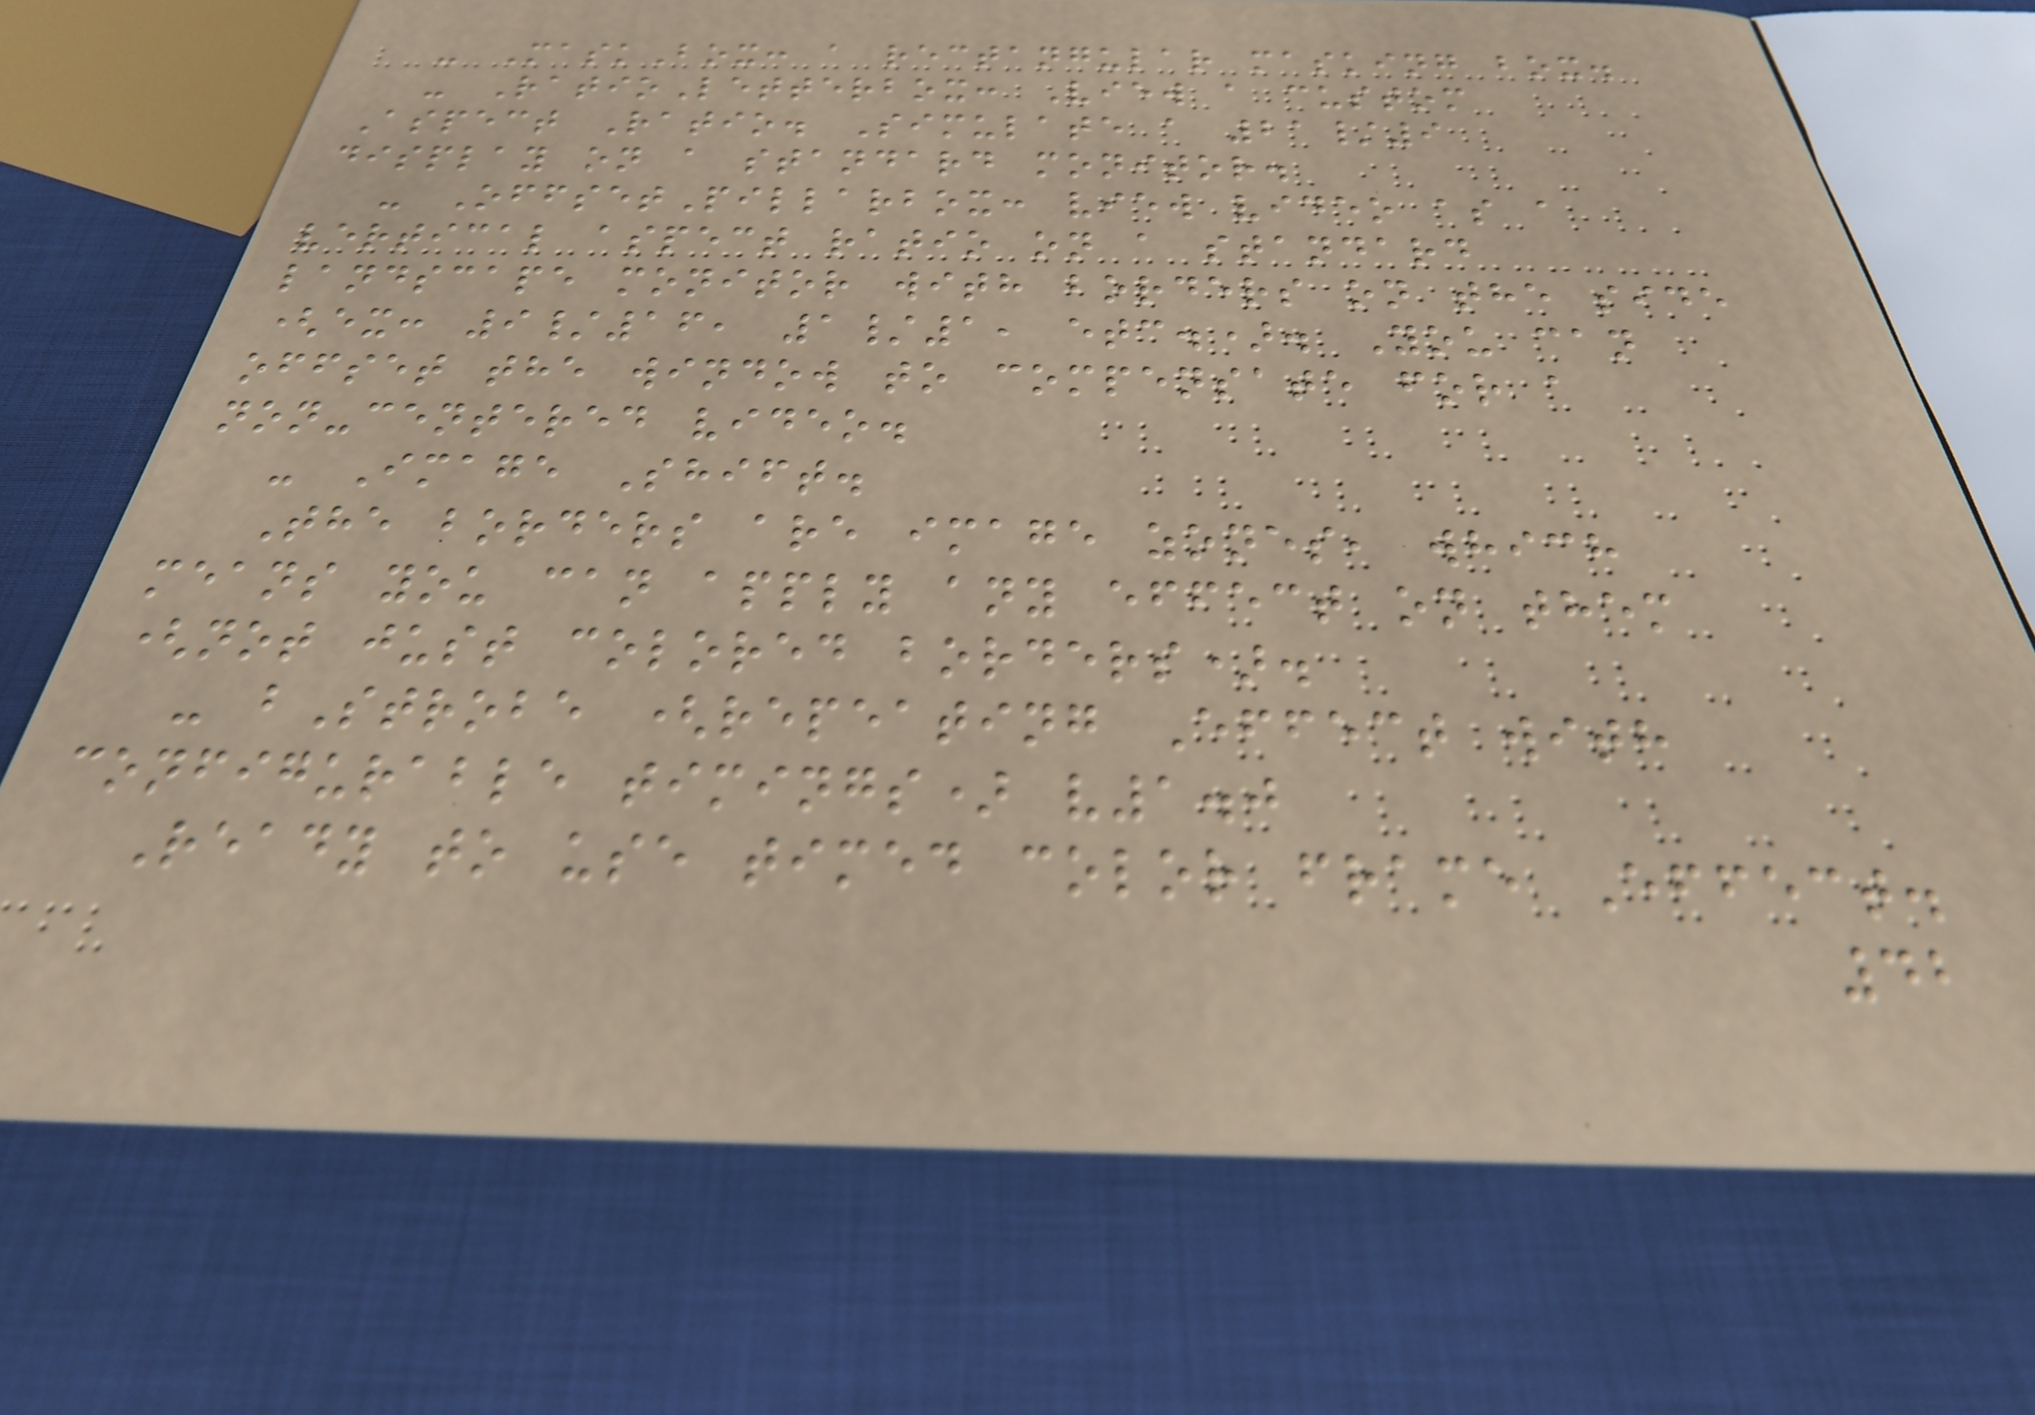- MaskBox: a rectangular masking box.
- RatioLetterbox: View a custom
Aspect Ratio. Simulate a 21/9
display on a standard monitor.
- OffsetPillarbox: view video as a
vertical aspect ratio on a standard
landscape monitor with borders on the side
(ex: 9/16, 1/1, etc.). You can
offset the window to compensate for a
non-centered video.
- Image Shift.
The borders are image zones, which
means you can apply any effect on them
(not just colored borders).
- bStrobe (repeating Effect with
configurable timings) v1.0
Ready to use timed color frame Effect.
42
